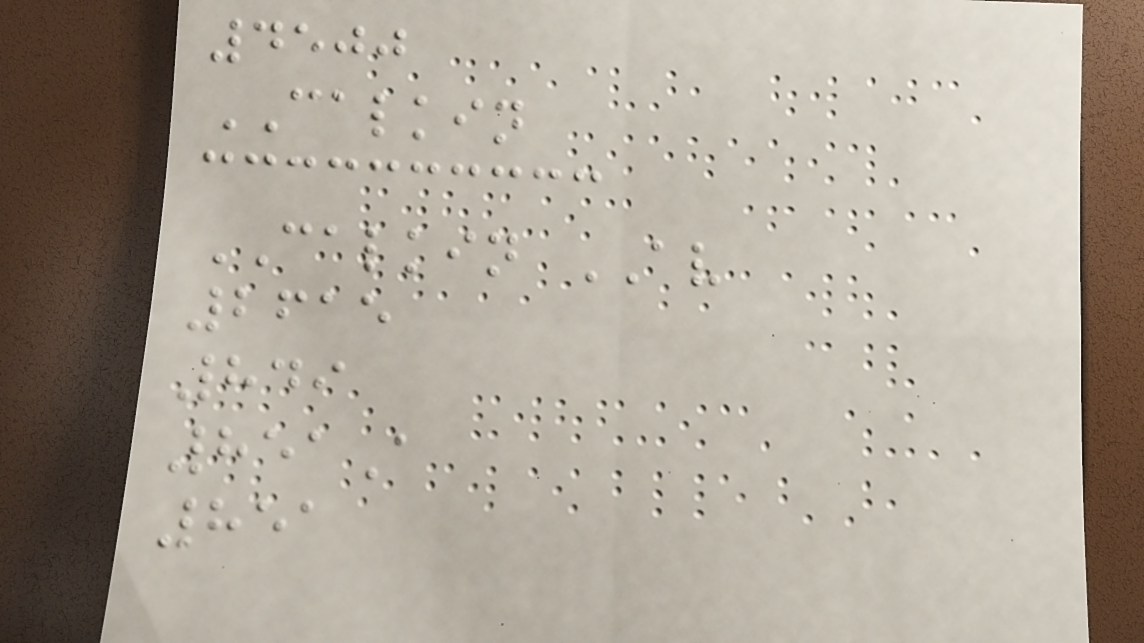4500
CALKIN
CALKIN AV
2615
849
851A
851
